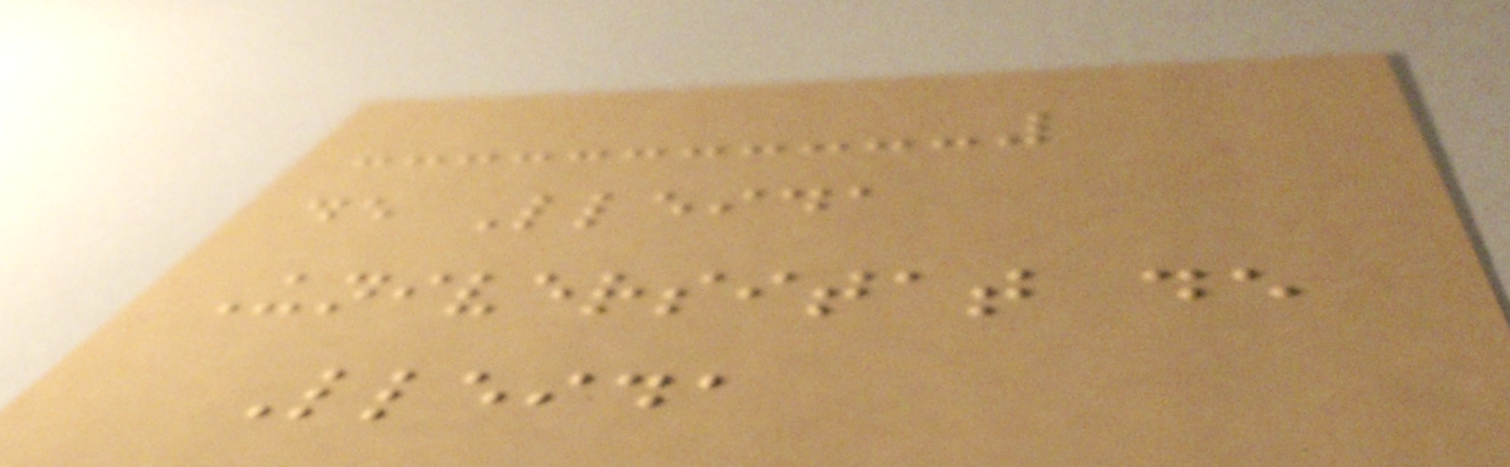de Lleida
Universitat de
Lleida
